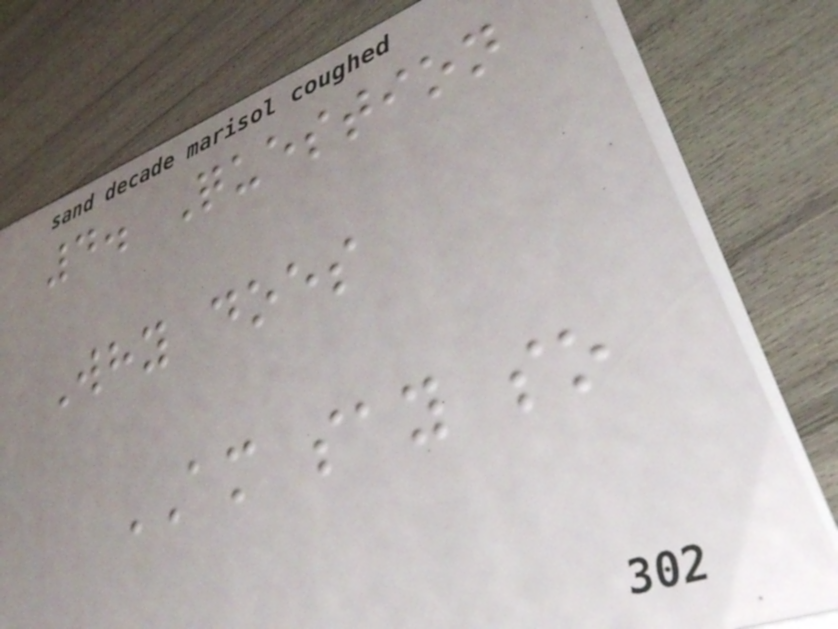4. Question
Why does
AM say so
